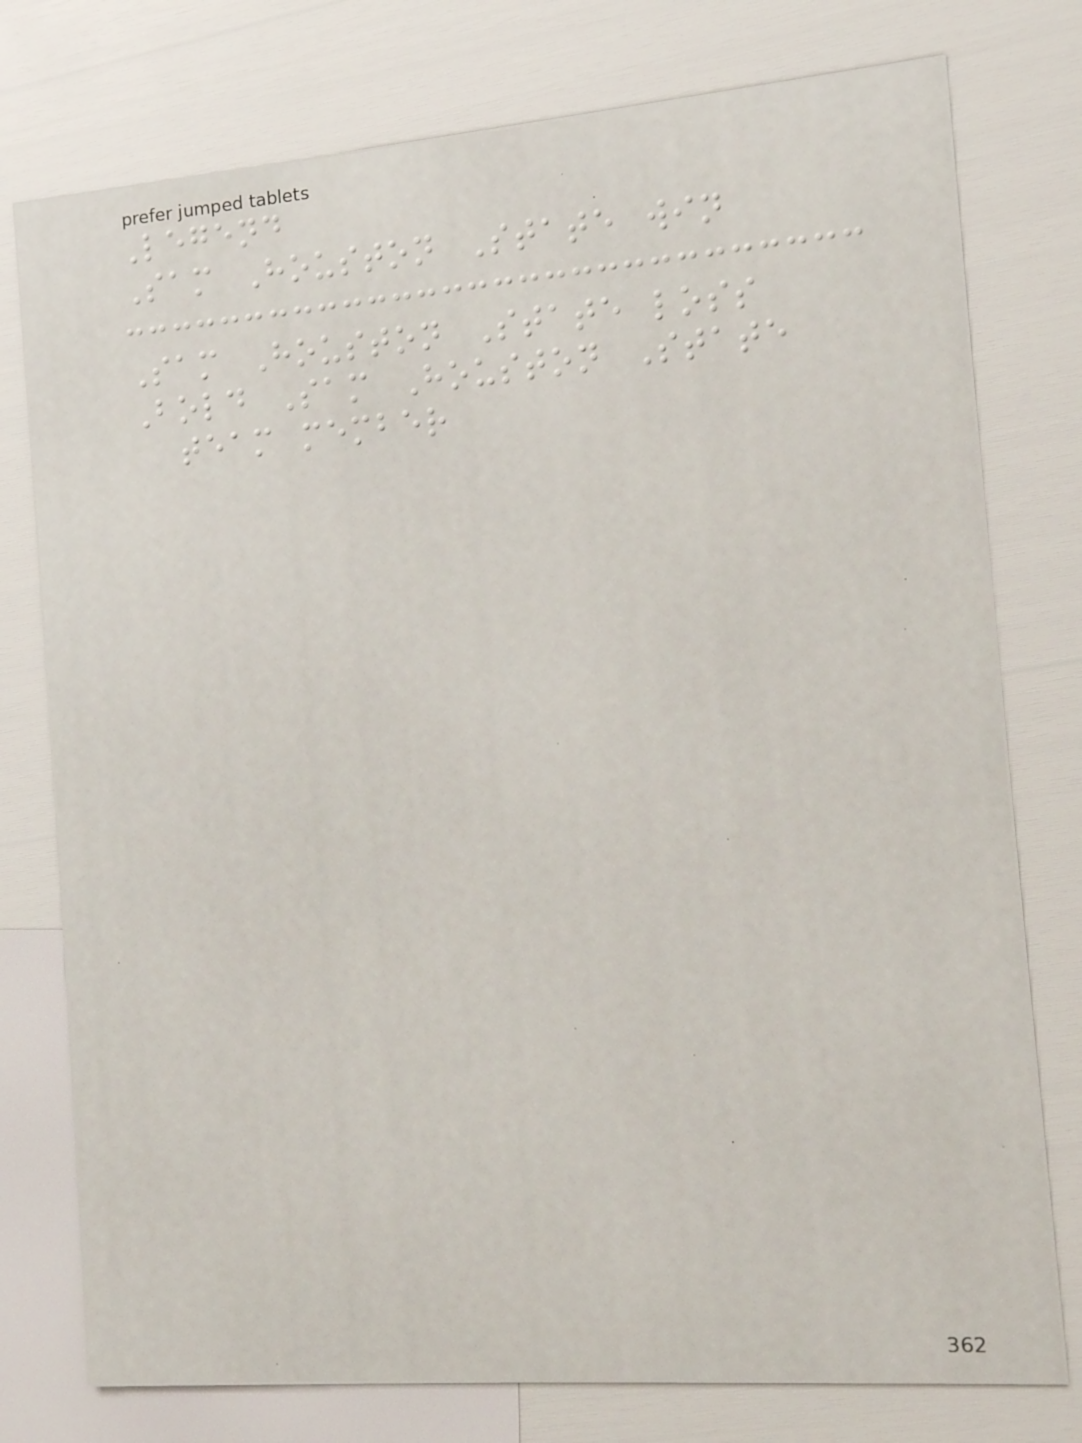Legend
Sam Houston State win
Sam Houston State loss
Bold Sam Houston State
team member
